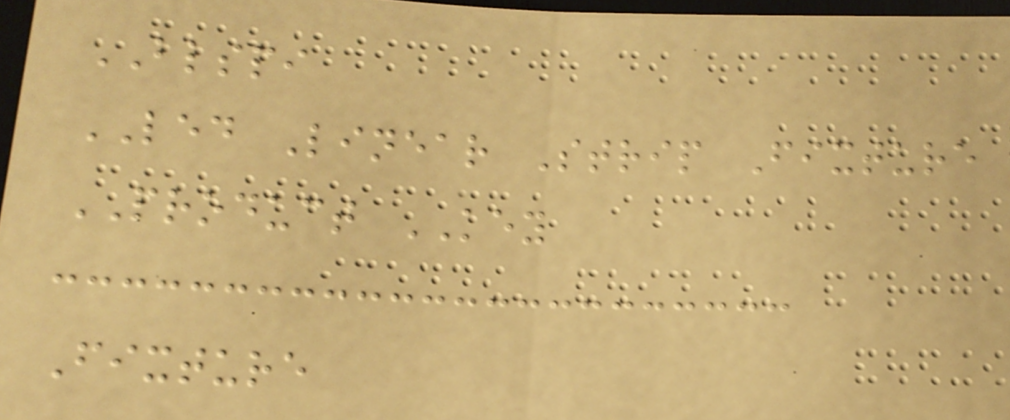BLSPI
LED Linear Strip Fixture
PRODUCT KEY
Fixture
